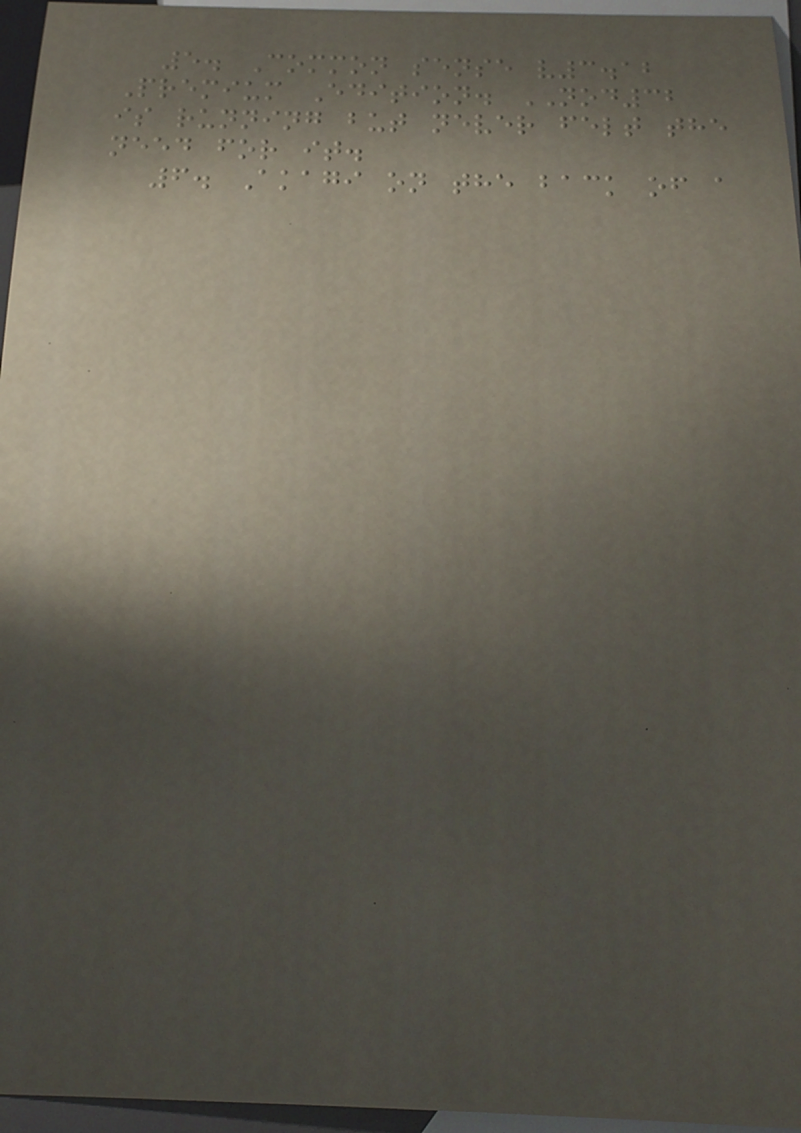5. Common sense v3.12
Premium Edition. NOD32
is running but never felt the
need for it.
6. Akagi on the back of a
